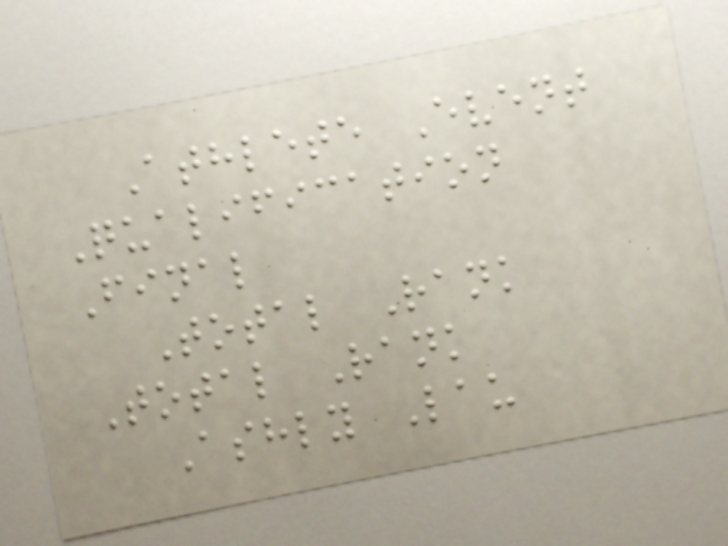Athlete Event
Qualification
Final
Total Rank
Total Rank
Ashly Lau
